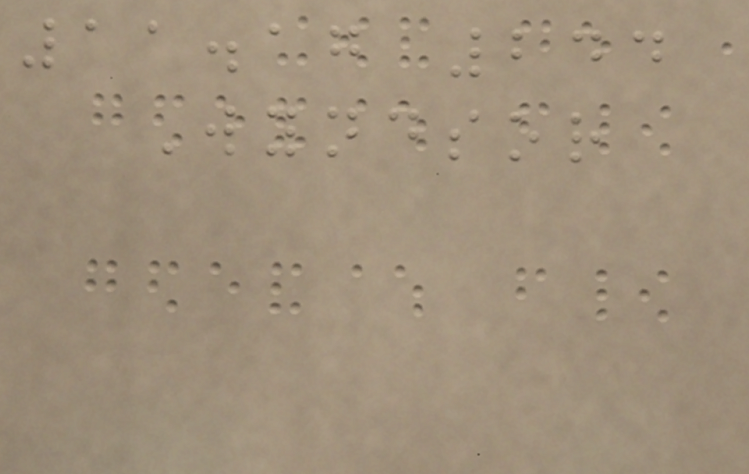11.17 244
Wyndsor
